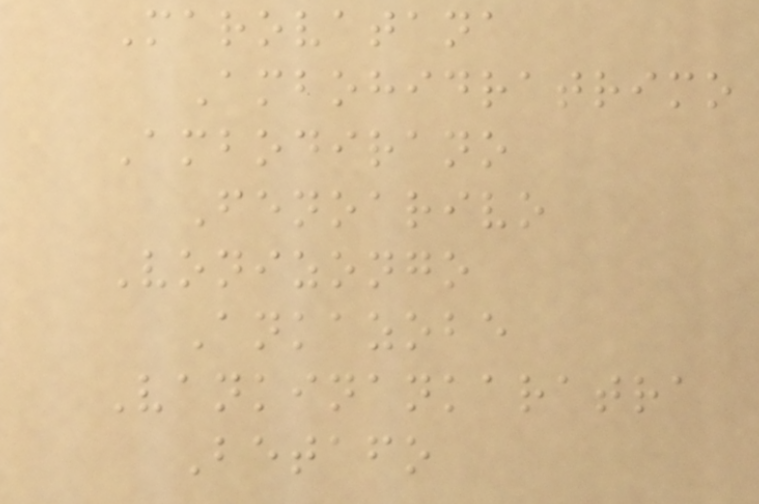Marovatana
Ambohidratrimo
Ambodirano
Fenoarivo
Vonizongo
Ankazobe
Vankinankaratra
Betafo
